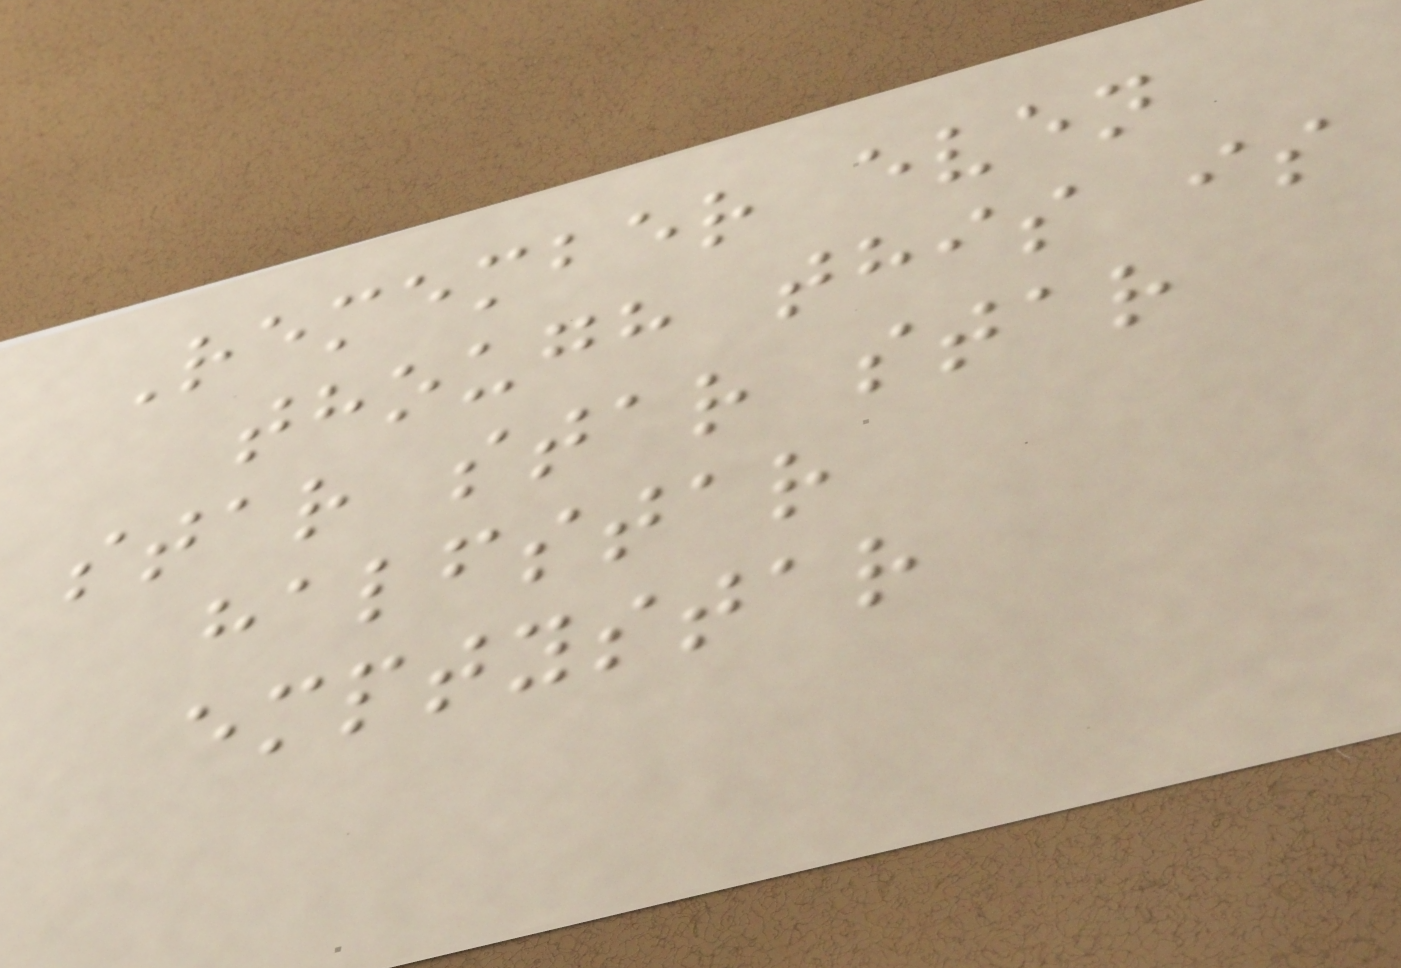Remember even
though this is
star star star
halfstar
emptystar
